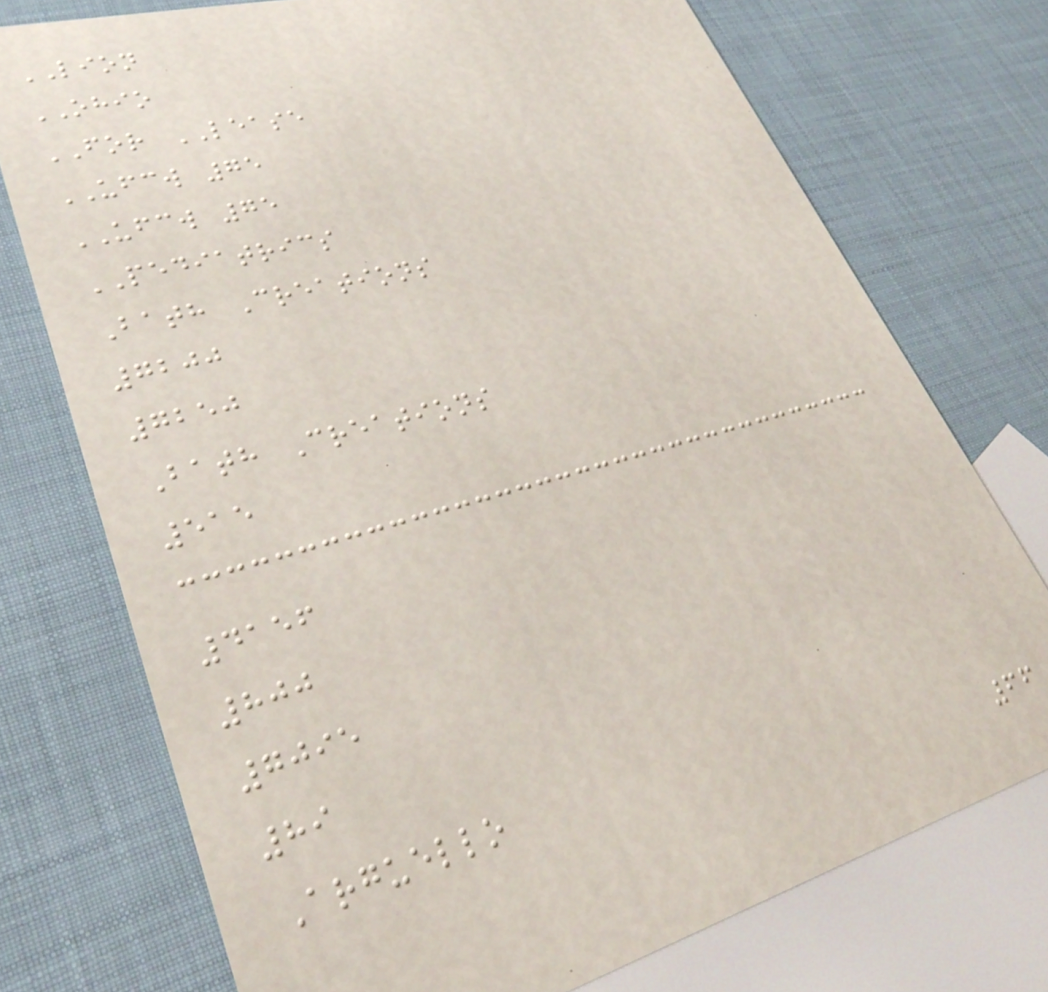LION
OHIO
FOR LEASE
UFCW 75
UFCW 75
PEDIATRICS
Bath Creations
7200
7250
Bath Creations
515
4156
800
7095
89
Arguello
66
